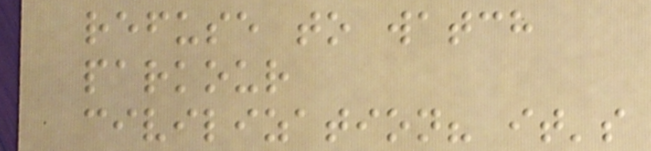refuse to watch
parkour
civilization? it's
